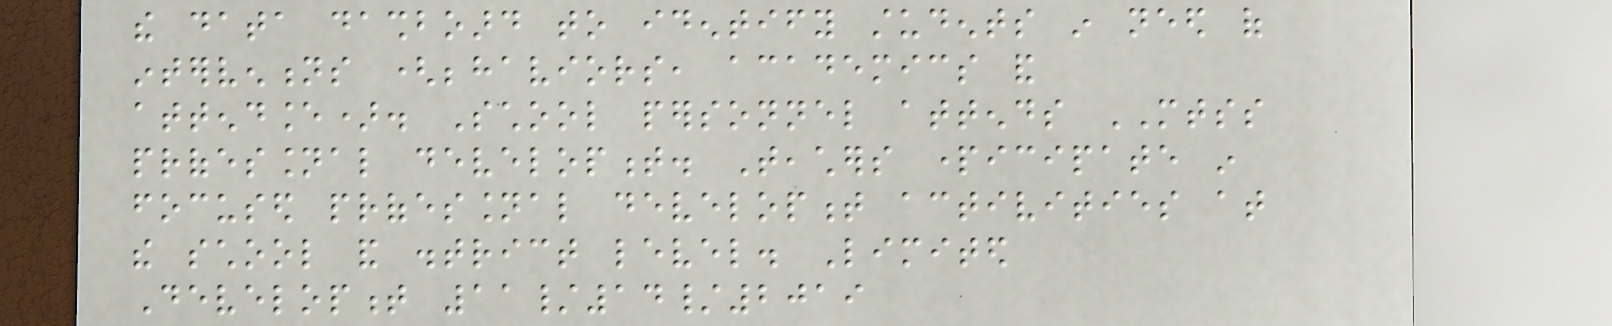the data dashboard to identify students in need of
interventions (behaviors, academics and
attendance). School personnel attends MTSS
professional development. Teachers participate in
focused professional development activities at
the school and district level. Limited
Development 11/14/2019
